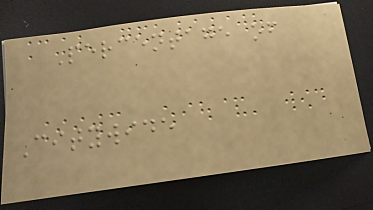Percentage of
Citywide
